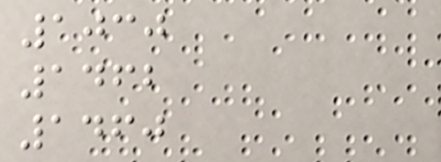1030
1462
1460
